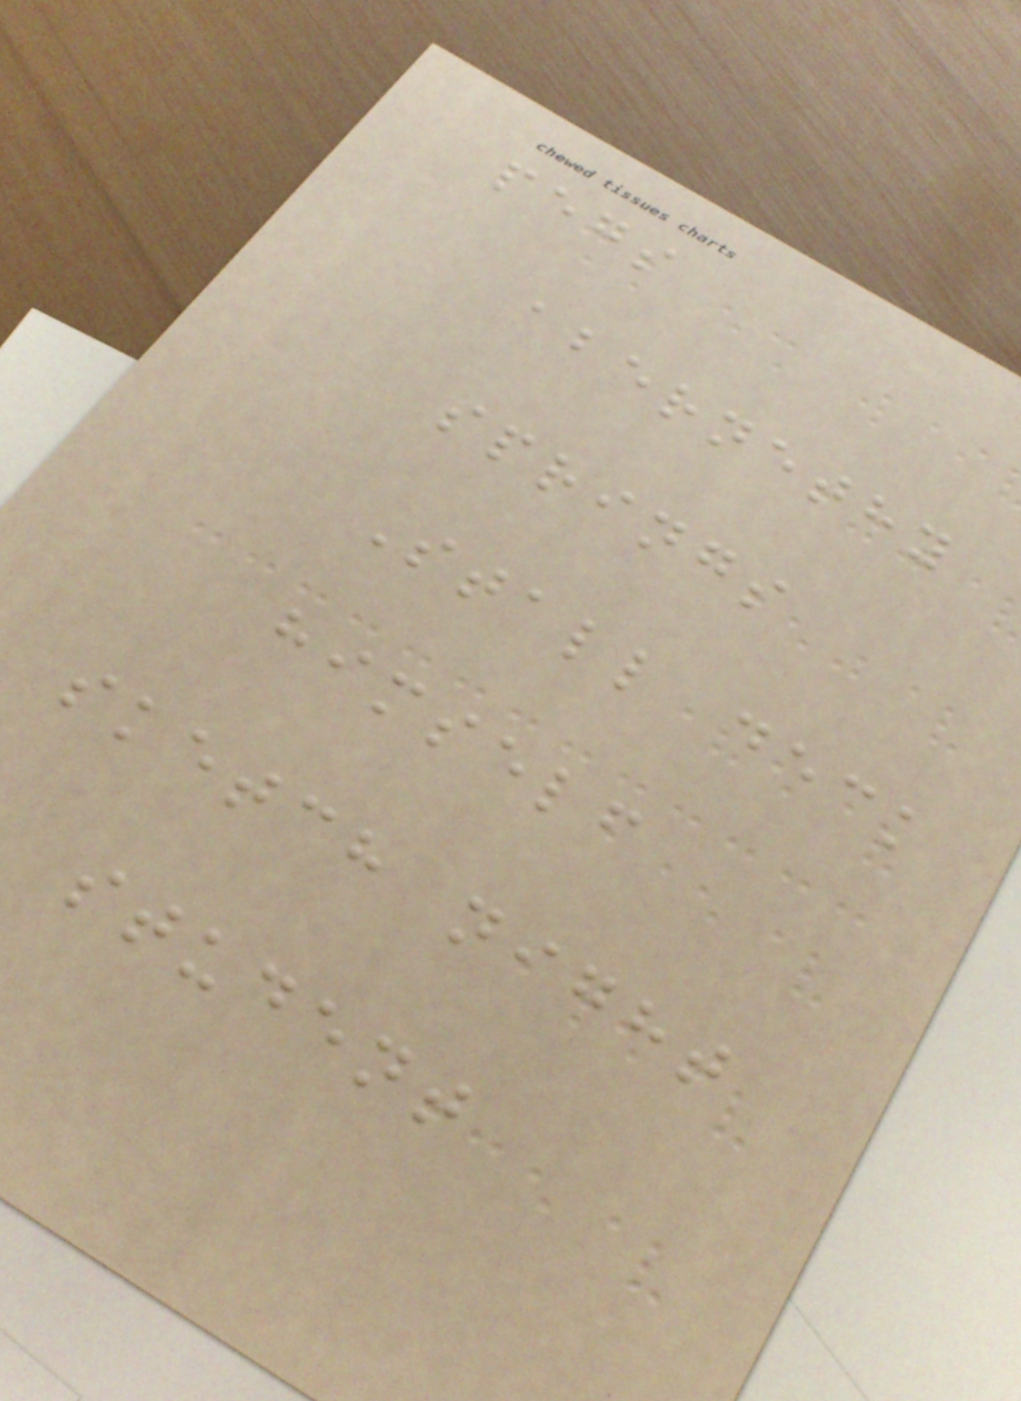pegs
abernethy
springs
Stall deck
himself
sketch night
student
